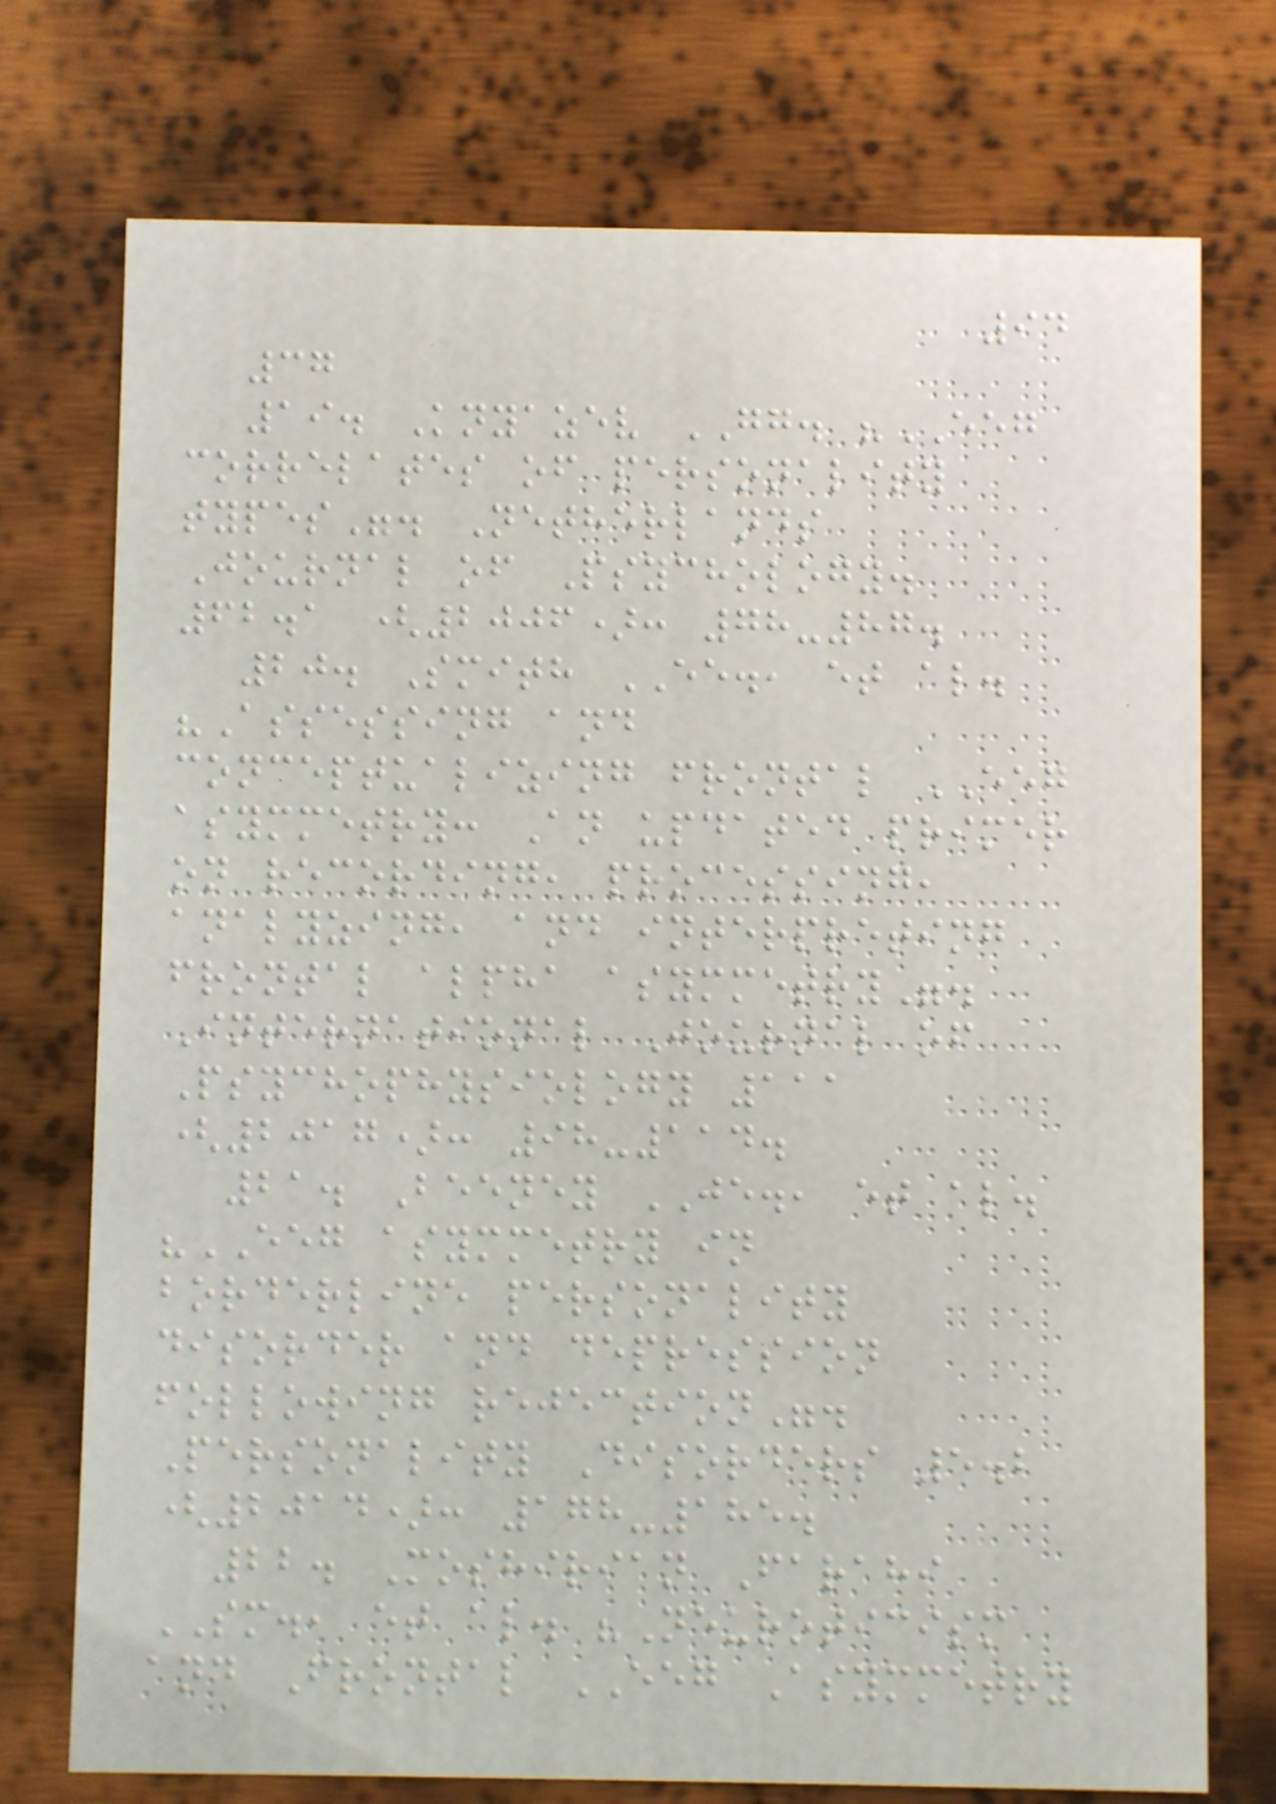94
37
19. Knyazev GG. "EEG
correlates of personality
types". Netherlands
Journal of Psychology.
62.1 (2006): 78-87.
20. Smith EE., et al.
"Assessing and
conceptualizing frontal EEG
asymmetry: An updated primer
on recording, processing,
analyzing, and interpreting
frontal alpha asymmetry".
International Journal of
Psychophysiology 111
(2017): 98-114.
21. Beeney JE., et al.
"EEG asymmetry in
borderline personality
disorder and depression
following rejection".
Personality Disorders 5.2
(2014): 178-185.
22. Moshirian Farahi
SM., et al. "Neuroticism
and Frontal EEG Asymmetry
